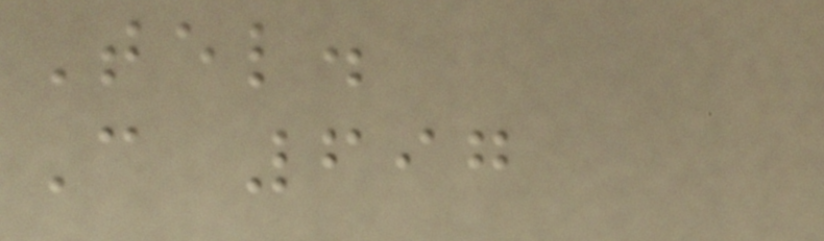Tel.
C 697
